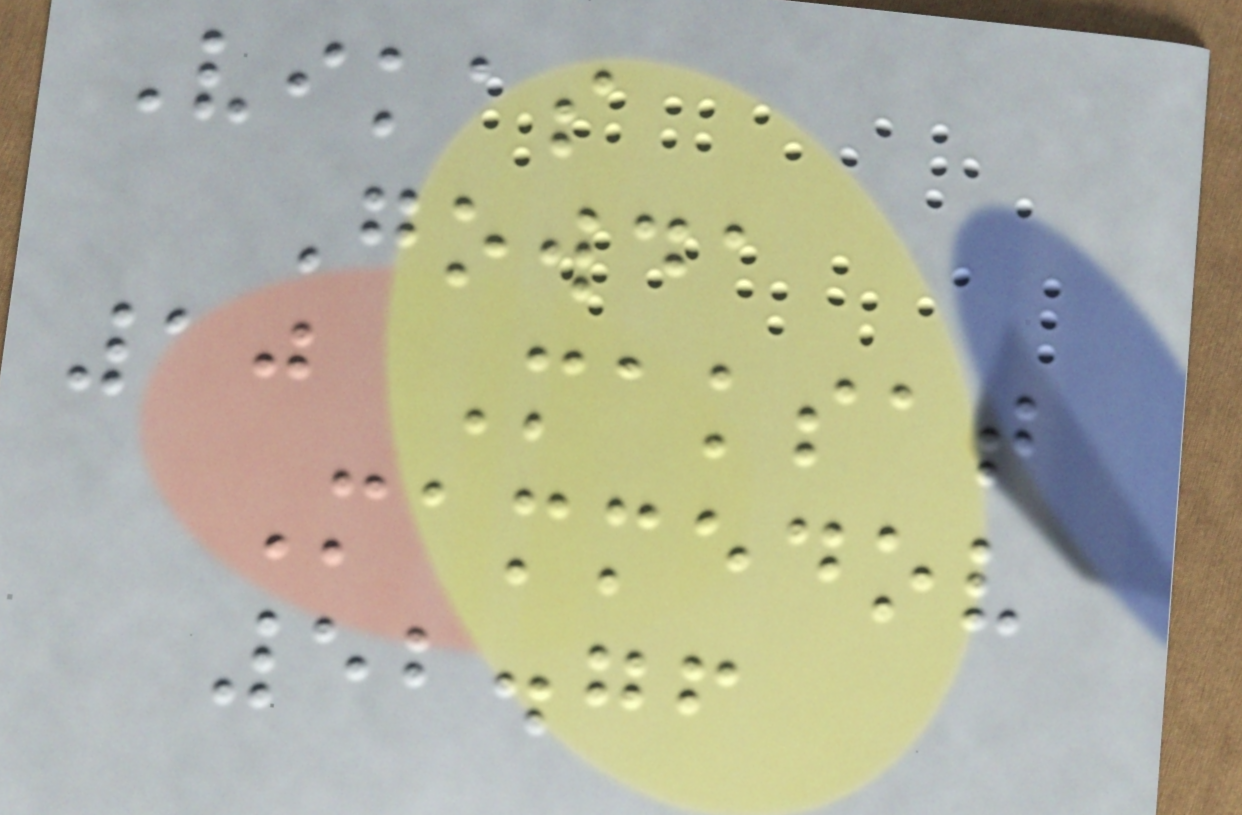Vikas
Gowda
10 Maksat
Mammedov
52.76
